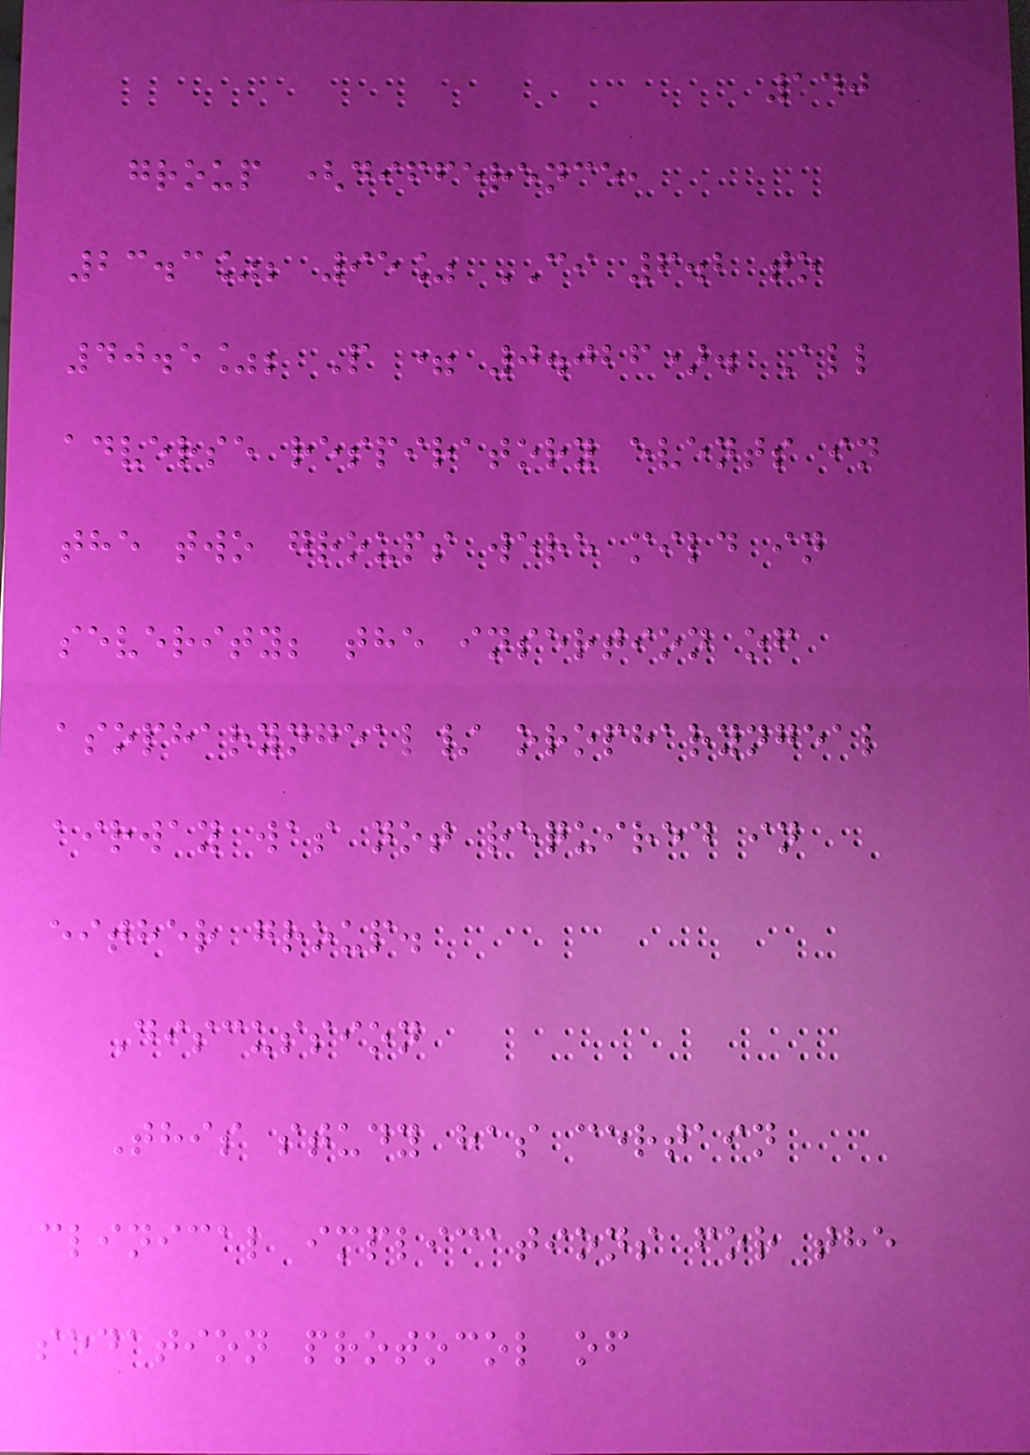140
group (difference,
23.3%; 95% CI 6.2 to
40.5%; P = 0.026). All
adverse respiratory events in
the two groups were mild in
severity; the insertion of
asopharyngeal/ oropharyngeal
airway was not required in
either group.
Discussion
This study has certain
clinical implications for the
sedation protocol of
